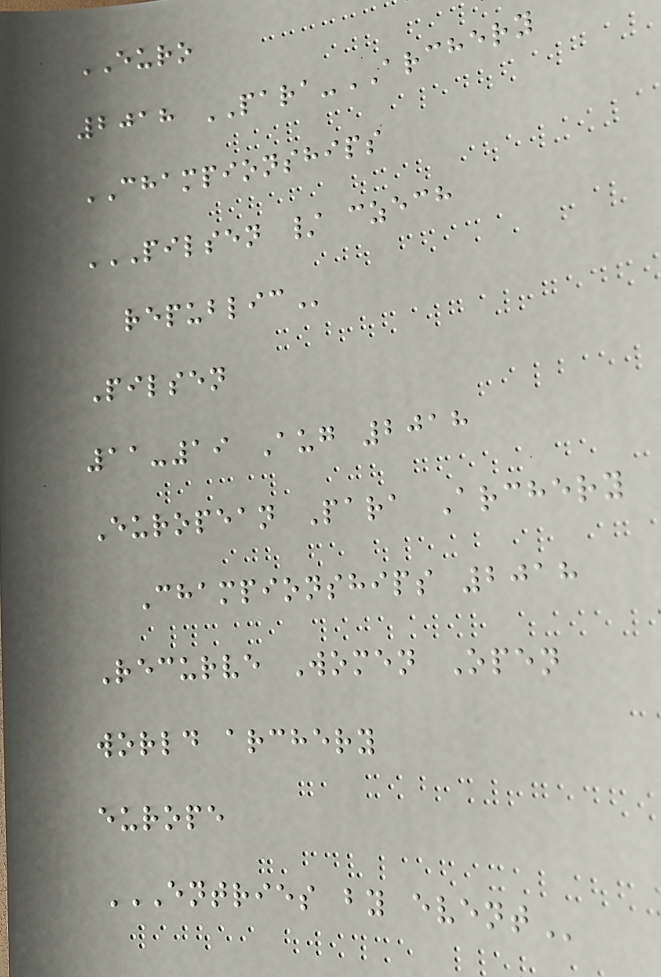EURO
2018 PARA-ARCHERY
CHAMPIONSHIPS
PILSEN / CZECH
REPUBLIC
Pilsen
11-19 Aug 2018
European Para Archery
Championships 2018
Recurve Women Open
world archery
europe
ENTRIES BY EVENT
